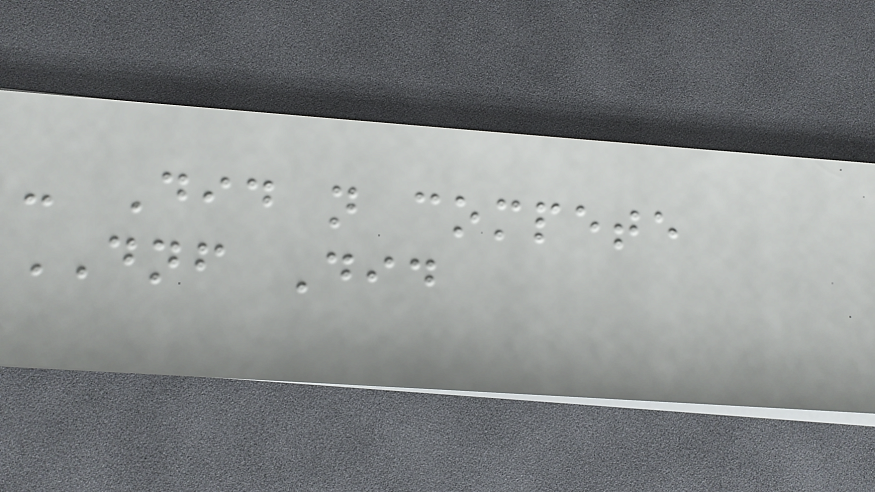- Did not compete
DNF Did
